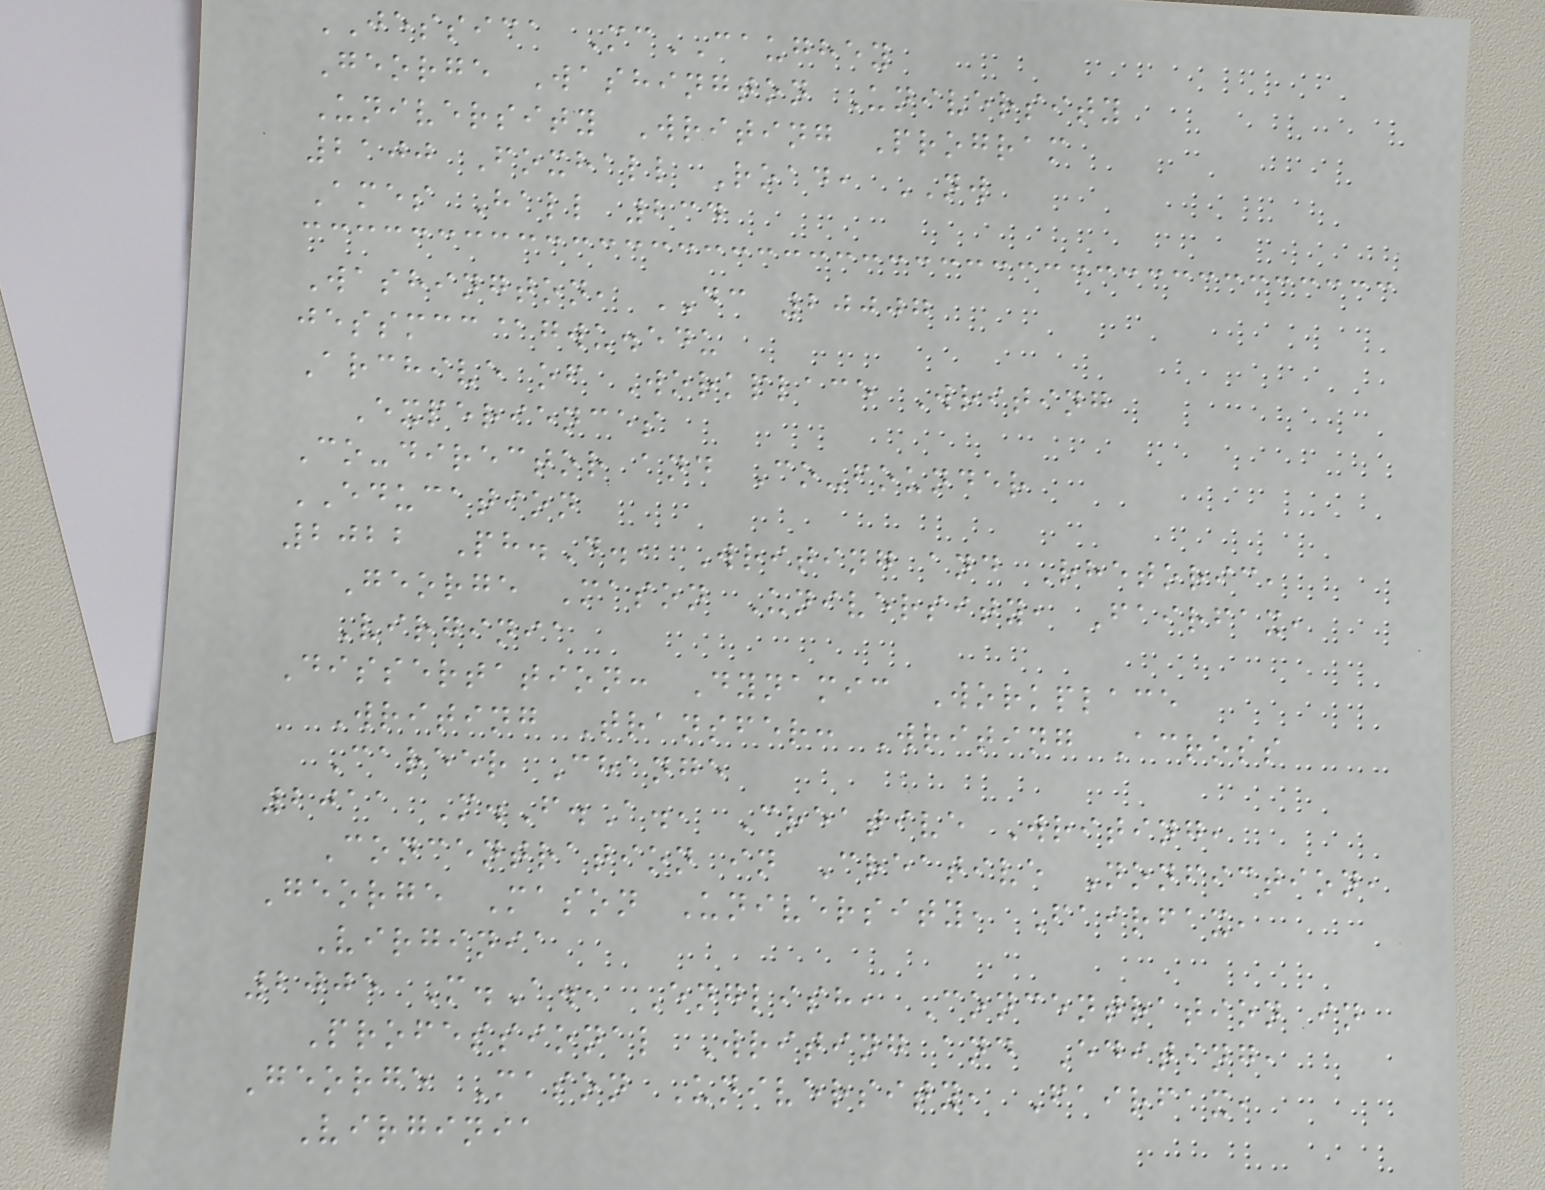JESSICA McCAUGHEY
George Washington University
University Writing Program
2100 Foxhall Road, NW
Ames Hall 234
Washington, DC 20007
jessmcc@gwu.edu
Archive of Workplace Writing
Experiences
Co-director and Co-founder
EDUCATION
2022 Ph.D., Writing and Rhetoric,
George Mason University, Fairfax,
Virginia
Dissertation: Dynamic Workplace
Writing Transfer: Writing Across
Career Change
2011 M.F.A., Creative Writing,
Concentration in Creative Nonfiction,
George Mason University, Fairfax,
Virginia
2005 M.A., English, Concentration in
Professional Writing and Editing,
George Mason University, Fairfax,
Virginia
